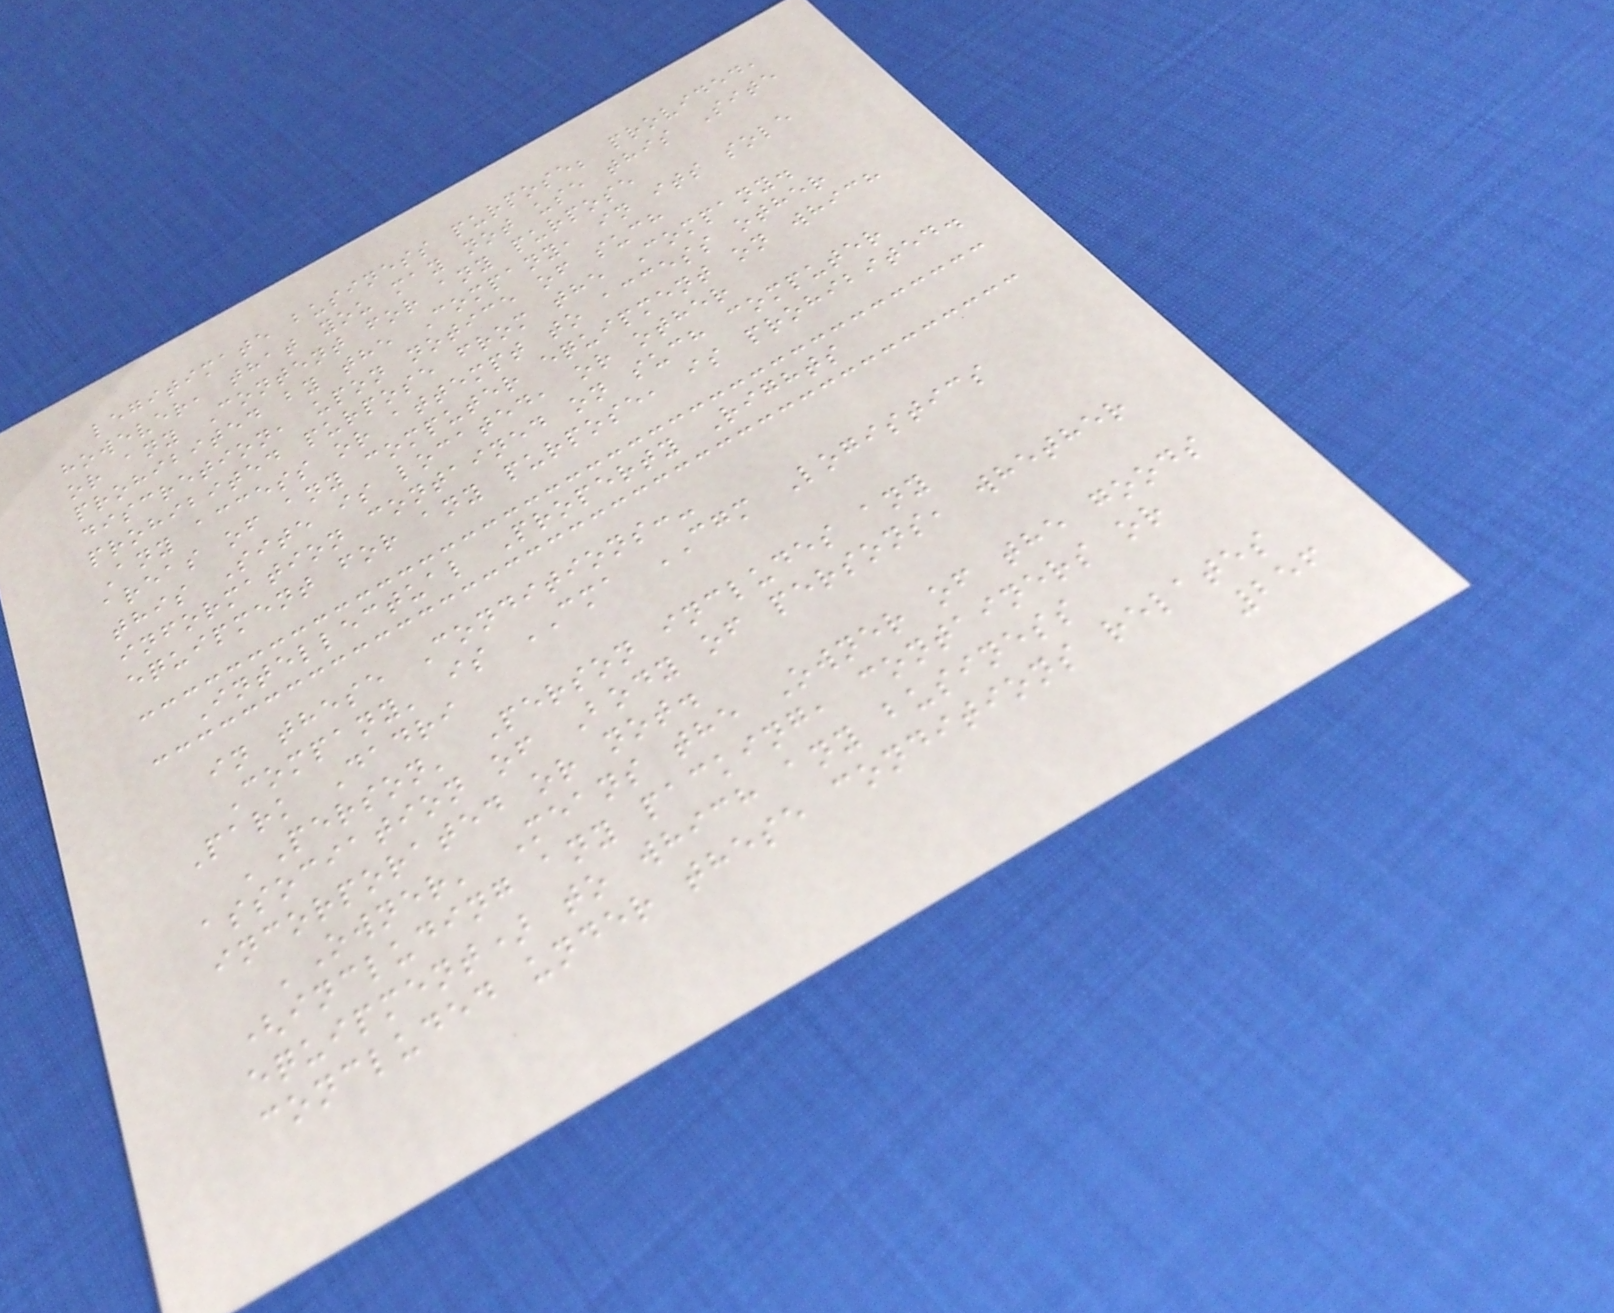legitimate business purpose; provided,
however, that you may not use this Site
or any Content for any purpose
prohibited by the Company, in its sole
discretion, upon notice of such
prohibited purpose from the Company.
Any access or attempt to access other
areas of any computer equipment on which
this Site is located, or other
information contained on such computer
equipment for any purpose, is prohibited.
Intellectual Property Rights
in these Conditions:-
Company' is CMA CGM Logistics
Park Dadri
'Person' Person includes any
association of Body of persons, whether
incorporated or not.
'Owner' Means the Owner of the goods
(including any packing, containers or
equipment) to which any business
concluded under these conditions relates
256
